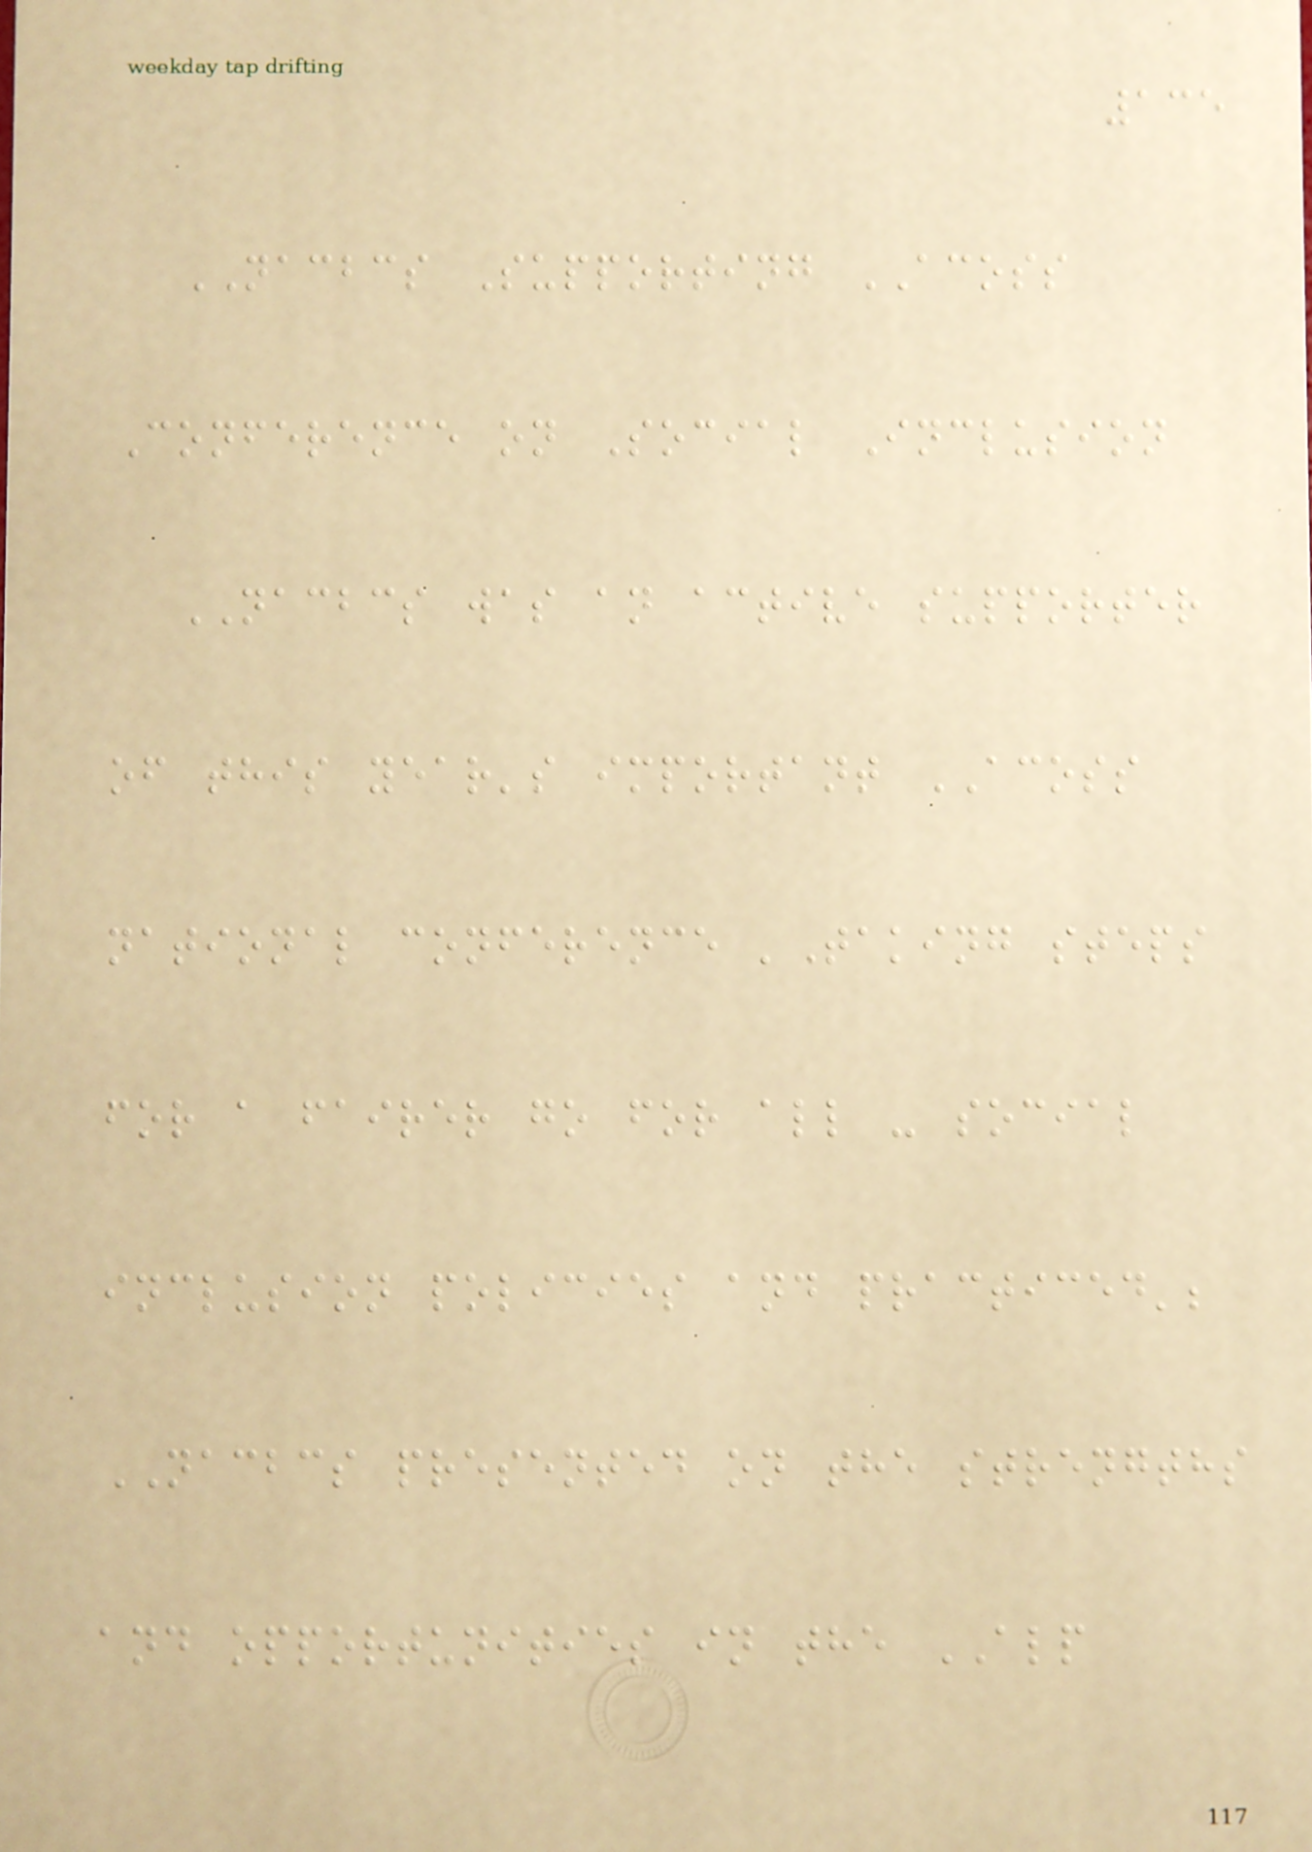135
NACBCS Supporting ACOSS
Conference on Social Inclusion
NACBCS was an active supporter
of this year's important ACOSS
national conference 'Taking steps
for a fairer go for all - social
inclusion policies and practiced';
NACBCS presented on the strengths
and opportunities in the ALP
